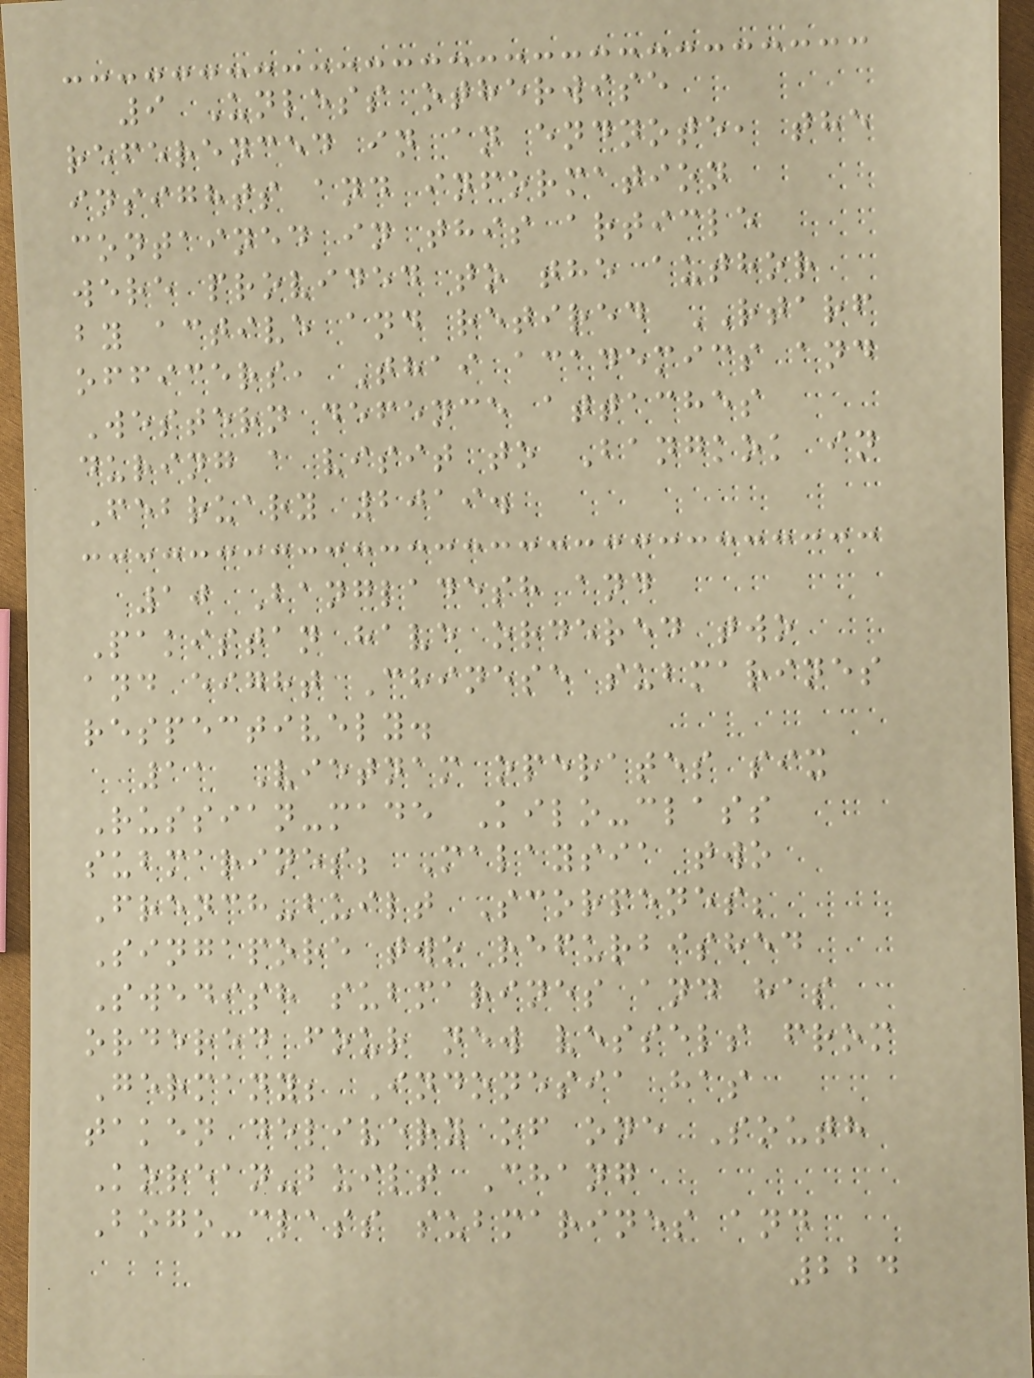9 Unless otherwise
referenced in an endnote, the
insights and information
contained in this article
were provided to the author
by active and retired RTARF
officers, Thai academics and
Western defence attaches
during a visit to Bangkok in
February 2019.
10 Bangladesh and
Pakistan have ordered two
and eight Chinese submarines
respectively.
11 Vietnam operates six
Russian-made Kilo-class
submarines; Malaysia two
French-built Scorpenes;
Singapore two refurbished
Swedish submarines and has
ordered four new vessels from
Germany; Indonesia has
taken delivery of one South
Korean-built Chang
Bogo-class submarines and
224
